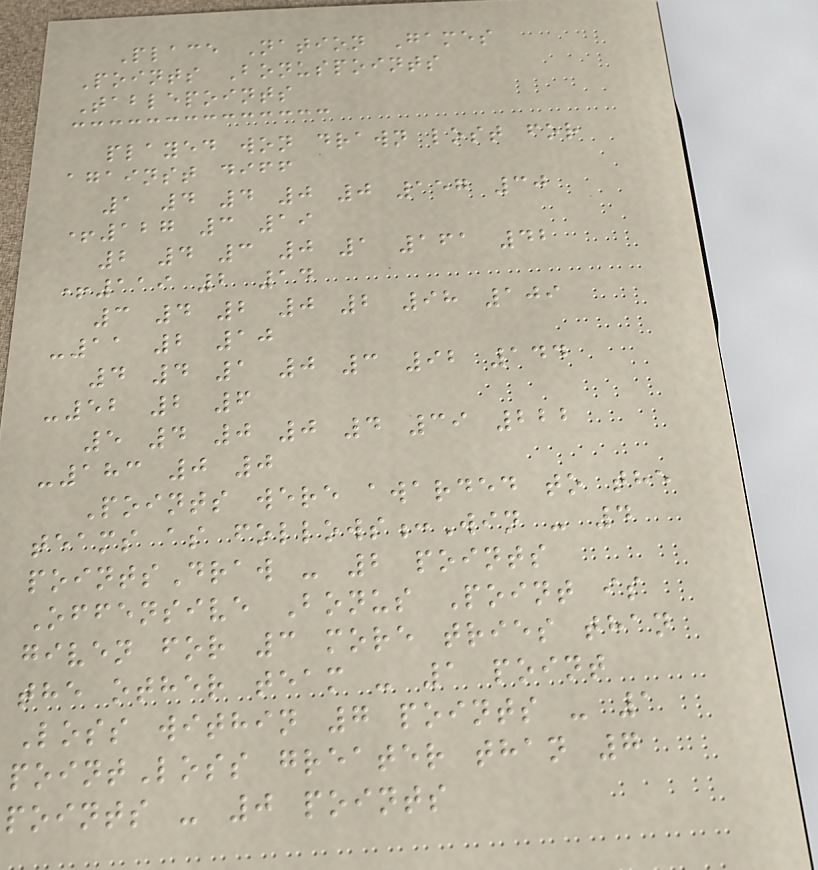Place Nation Games
Points Bonuspoints
Tablepoints
played won drawn lost for
against diff
1 4 4 0 0 157 30
+127 3 19
2 4 3 0 1 161 42
+119 2 14
3 4 2 0 2 98 109
-11 2 10
4 4 1 0 3 92 144
-52 2 6
5 4 0 0 4 39 222
-183 0 0
Points were awarded to the
teams as follows:Win - 4
pointsDraw - 2 points
Offensive Bonus Point is
given for 3 more tries than
the other team - 1 point
Loss within 7 points - 1
pointLoss greater than 7
points - 0 points
